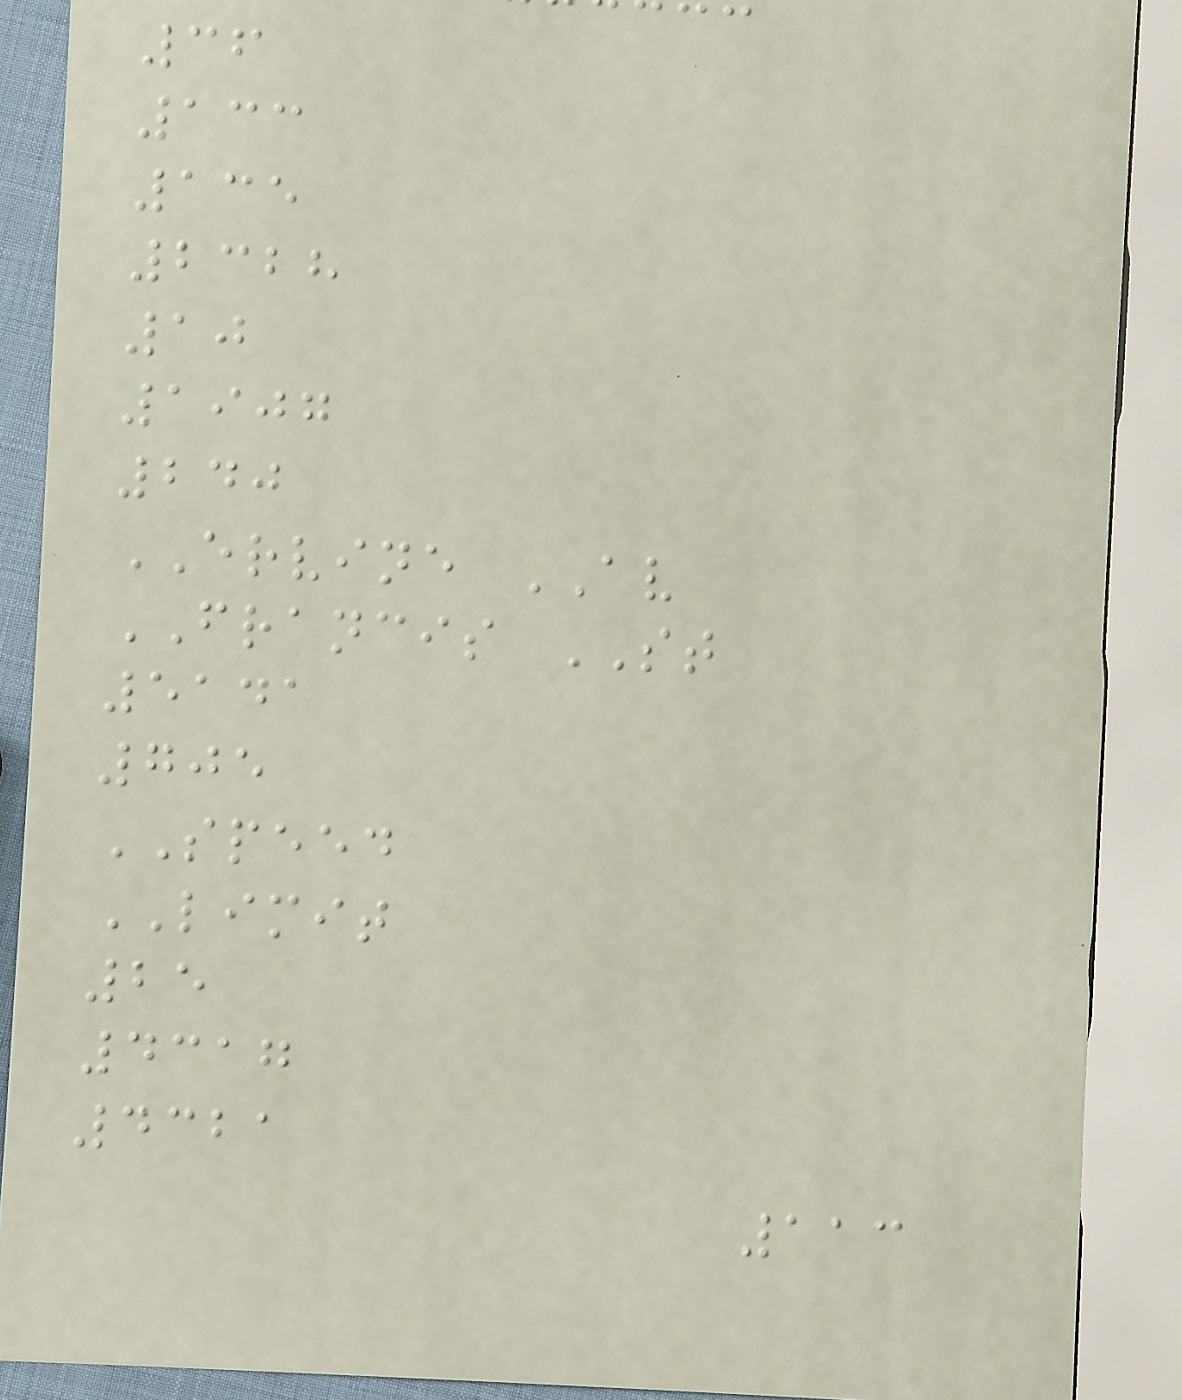36
133
135
2328
10
1907
240
ERVINE AV
FRANCIS ST
5141
705
SPEED
LIMIT
25
4317
4321
113
